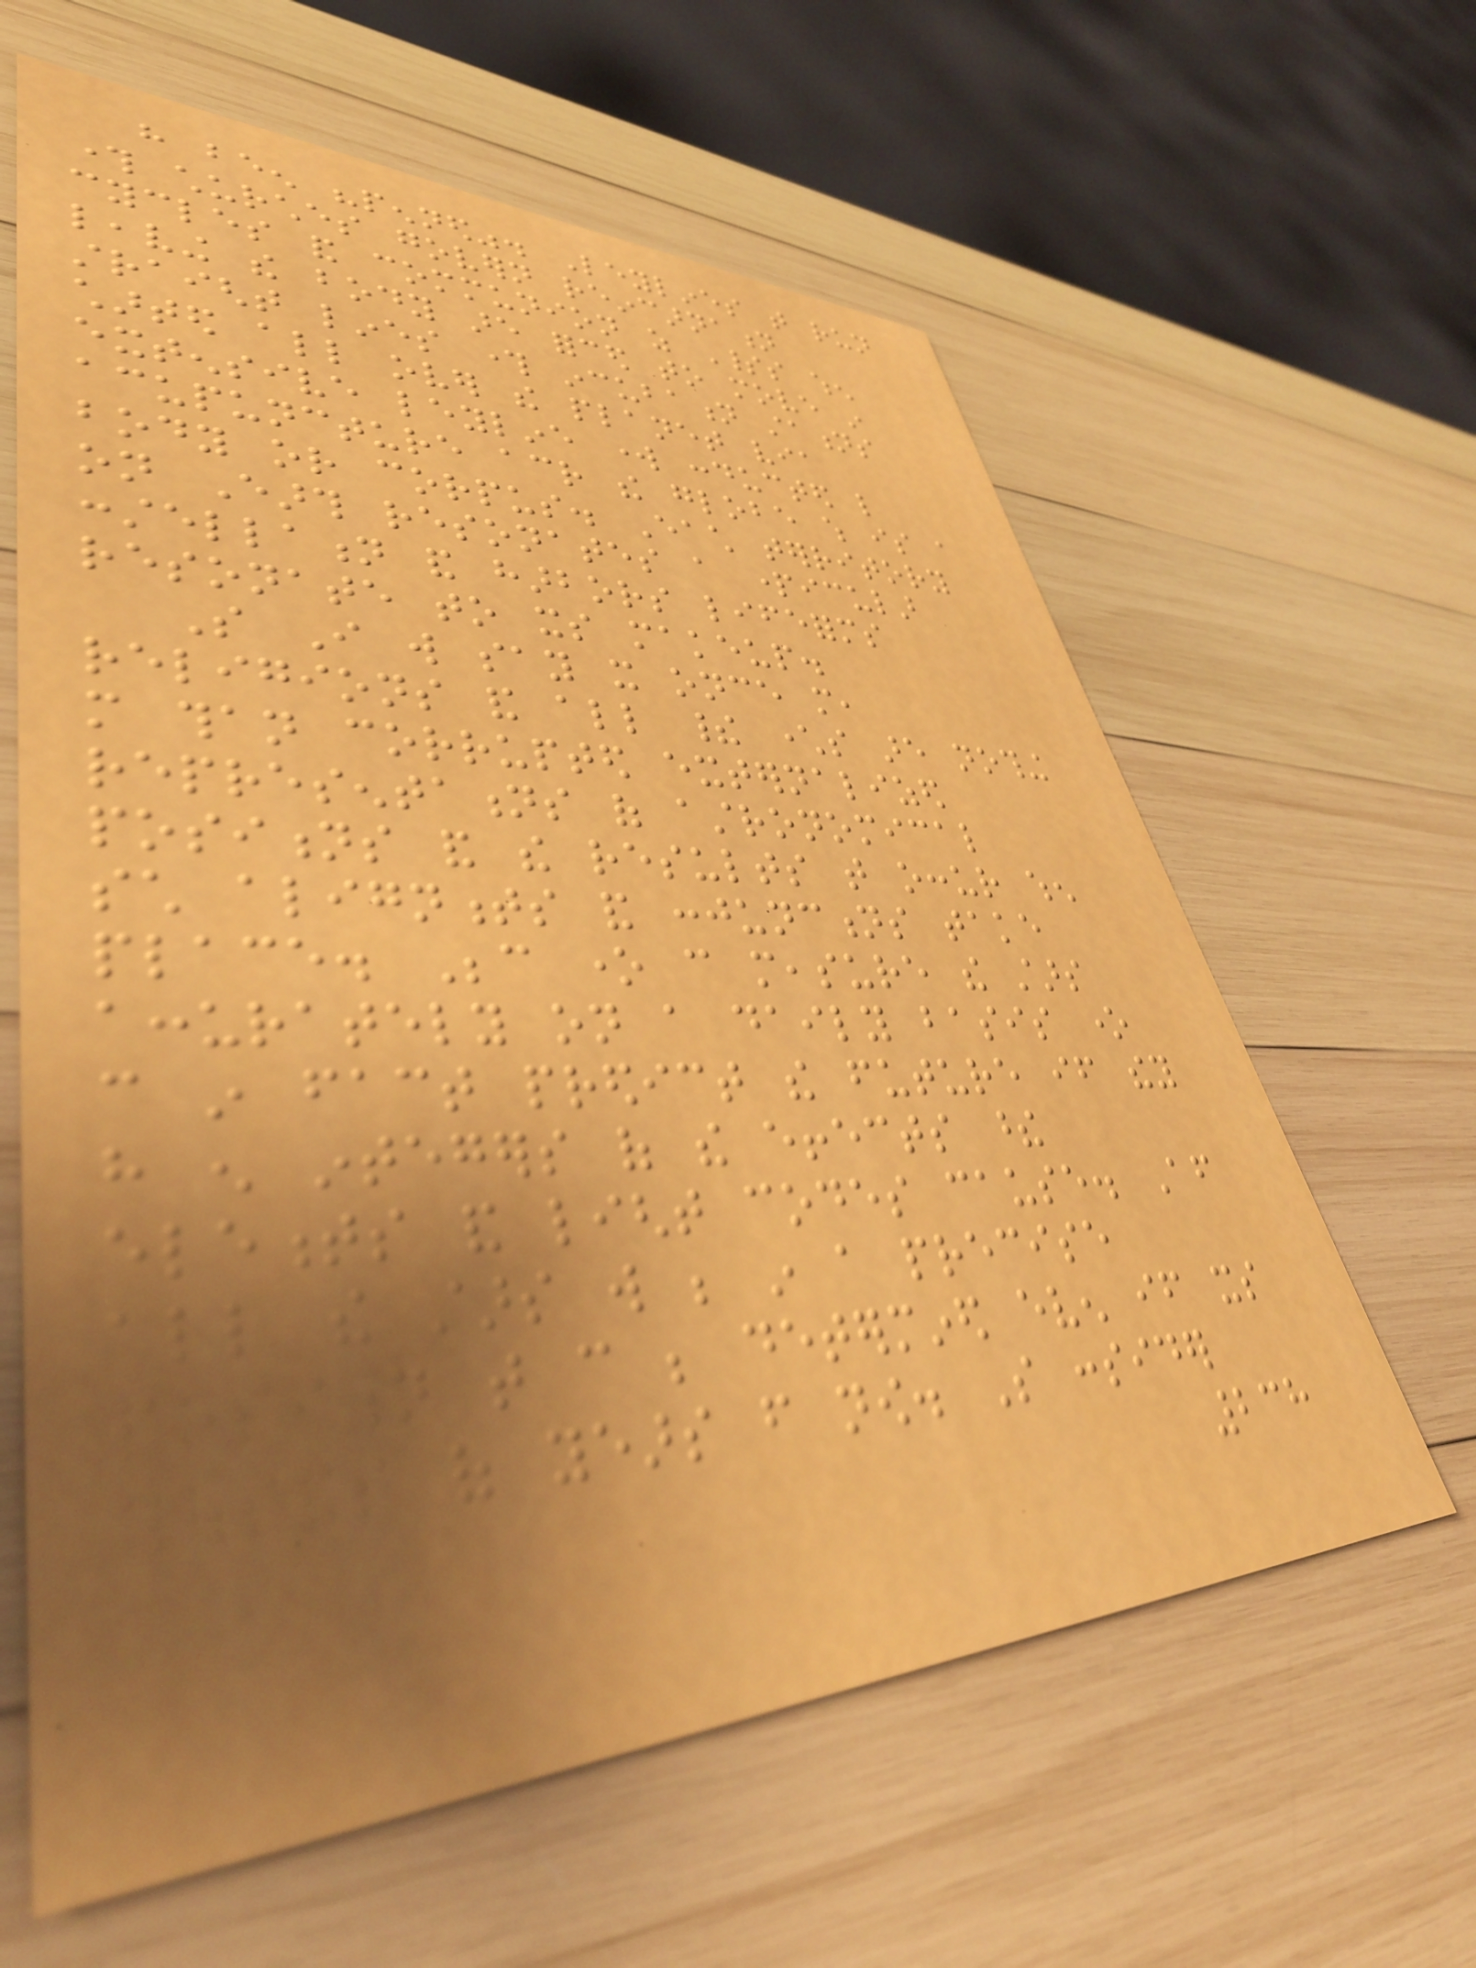have been "penned". Leylines that run
through churches govern reincarnation
cycles and communion as Spirits when
leaving the body are forced to move in
straight lines through incubation stations
charted all over the planet via
extensive leyline work conducted like
acupuncture across the globe which is a
body or corpus. Each territory
on Earth resonates a particular
constellation and harbors lifeforms
resonate to its makeup.
So I will say it once more,
religions and all their characters are nothing
more than corrupted externalized
representations of astronomical
positions and the results that occur when
such alignments and conjunctions take
place. Because one can measure the stars
accurately on a daily basis one
can in fact predict the future if they
have enough integers of the effects these
elements and light codes cause. After
all the stars will be in a precise
position that can be determined even if its
thousands of years from now. So consider
238
